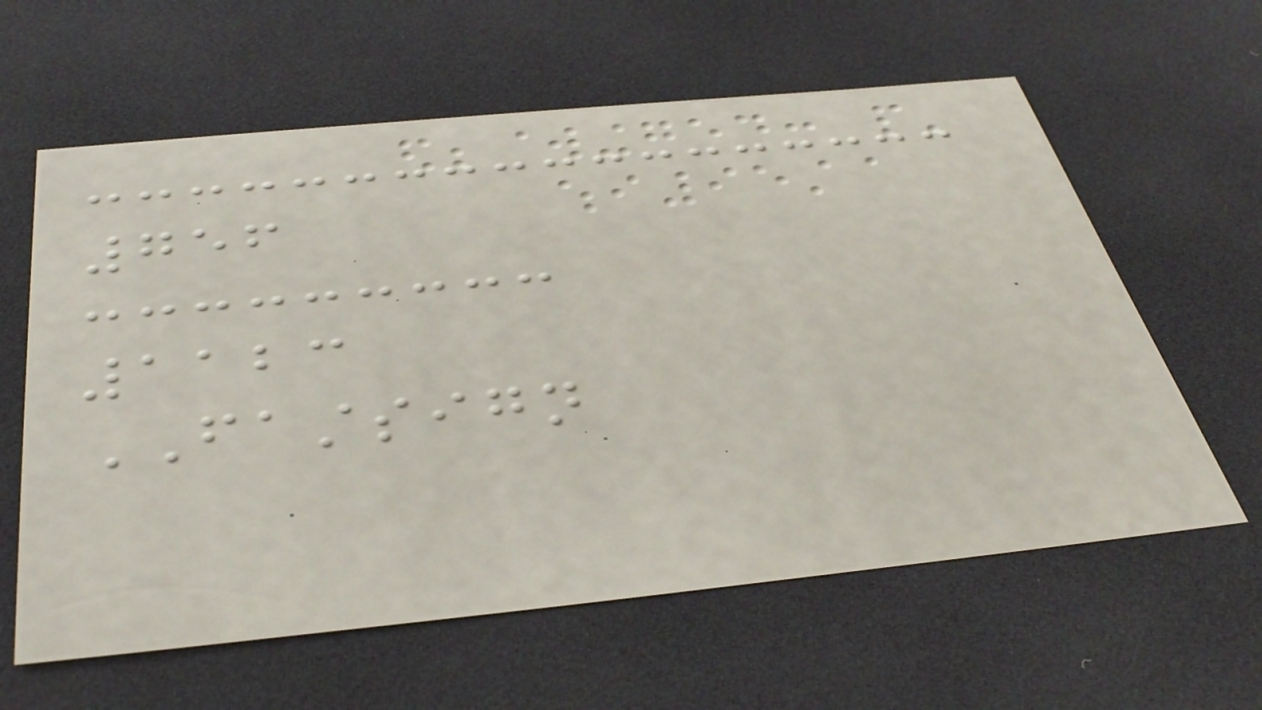756
1123
FASTSIGN
